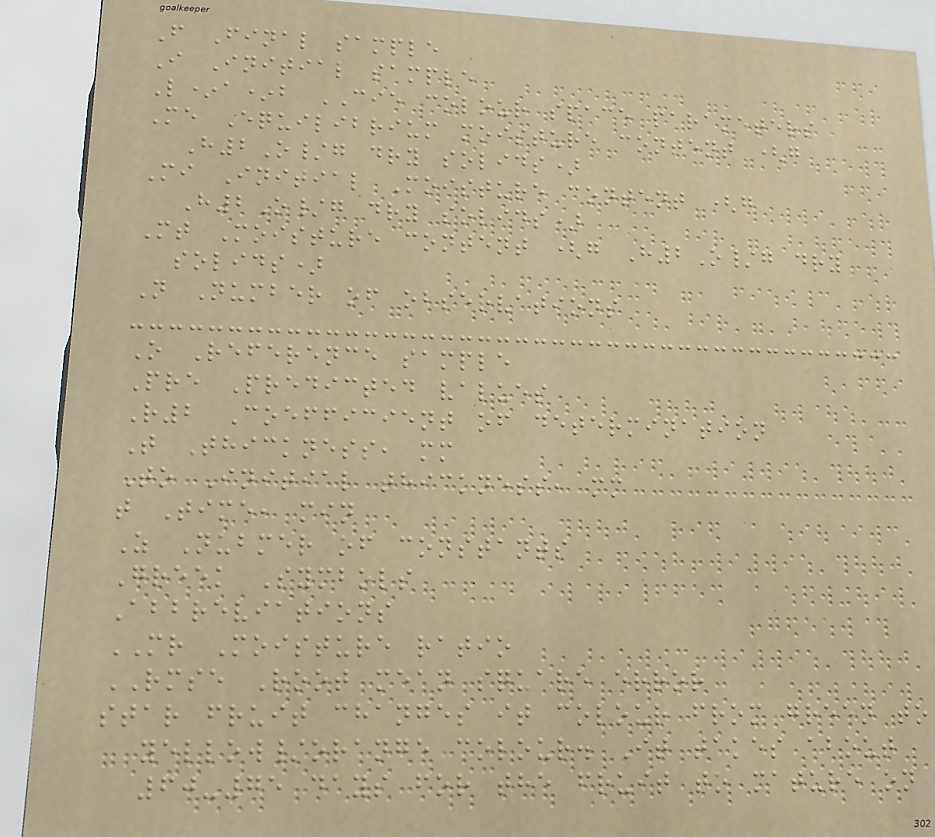F Final sample
I Initial sample
L*a*b CIE colour space parameters
Me Equilibrium moisture content (g
H2O/g dry solids)
Mi Initial Moisture content (g
H2O/g dry solids)
Mt Moisture content (g H2O/g dry
solids)
N Number of observations
O Reference sample
Pre Predicted values
R2 Coefficient of determination
T Thickness, mm
To Initial thickness, mm
t Time, min
Z Nubmer of constants
Greek Symbols
Abbreviations
MR Moisture ratio
RMSE Root mean square error
star fruit changes it colour from green to
yellow/orange colour. It takes about
60-75 days for the fruit to mature on
